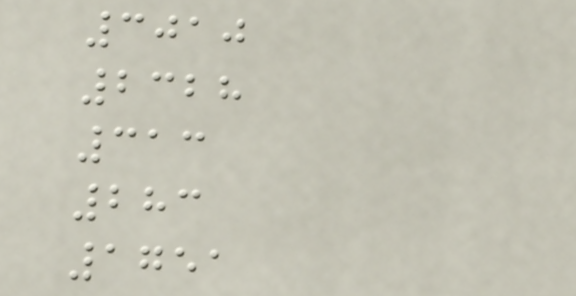3010
2328
313
283
1751
